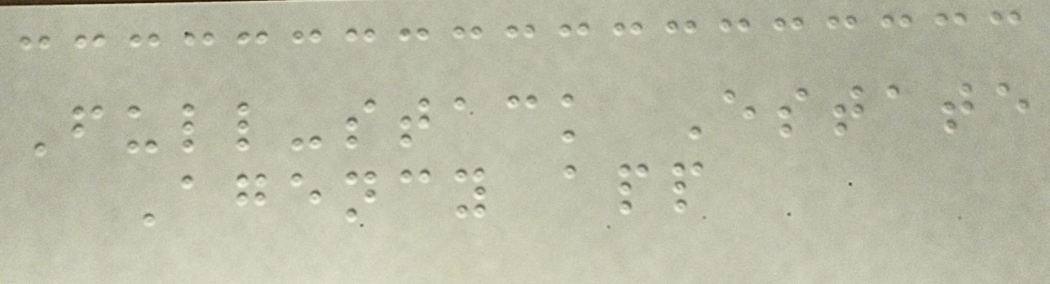Full-stack Estate
Agency app
